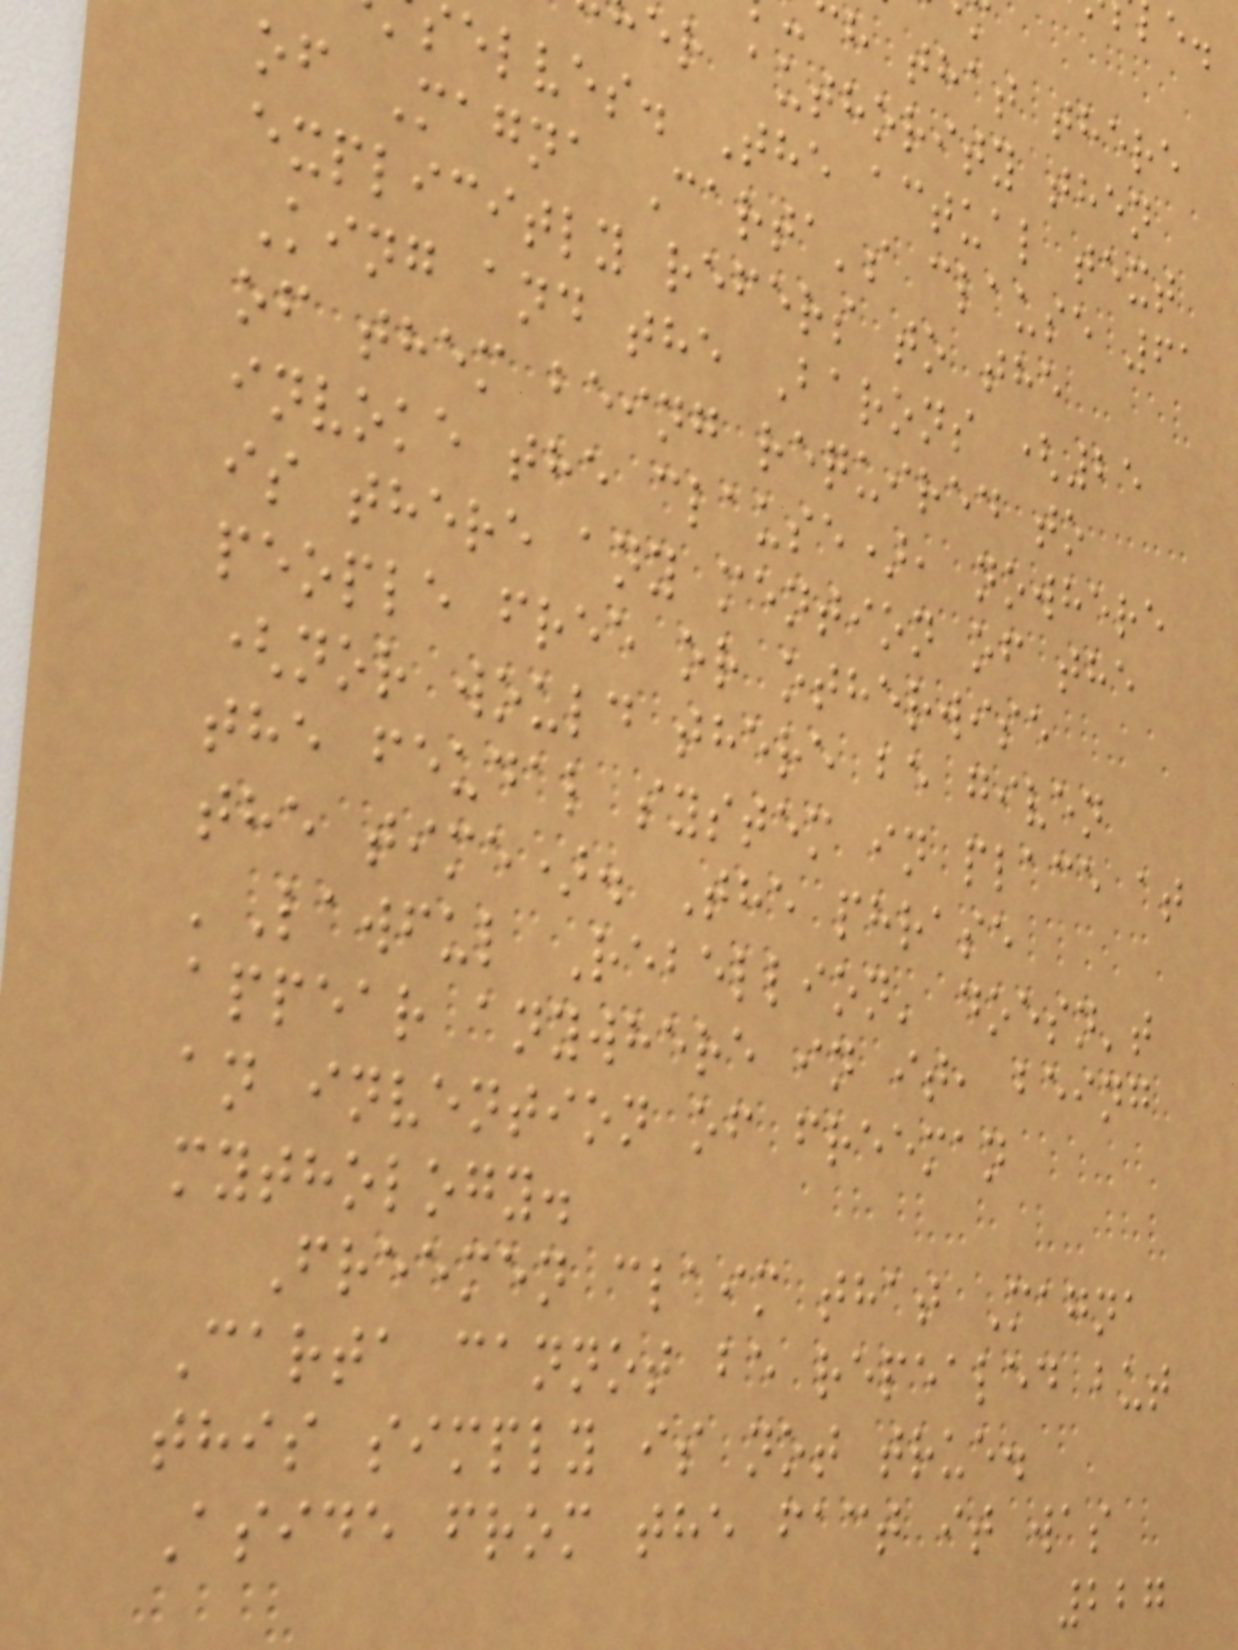h that there
er authority then
elves. The actual text
of Magna Carta's clause 61
explicitly refers to the
King and the Barons (25
of them being required to
invoke the clause), nowhere
is there any mention of the
people free or otherwise
(nor would there be given
the feudal system in place at
the time). The phrase
'Lawful Rebellion' doesn't
appear anywhere in it, being
an invention of freeman
mythology.
Freemen claim that Magna
Carta cannot be repealed but
this simply is not true.
Aside from the fact it was
227
